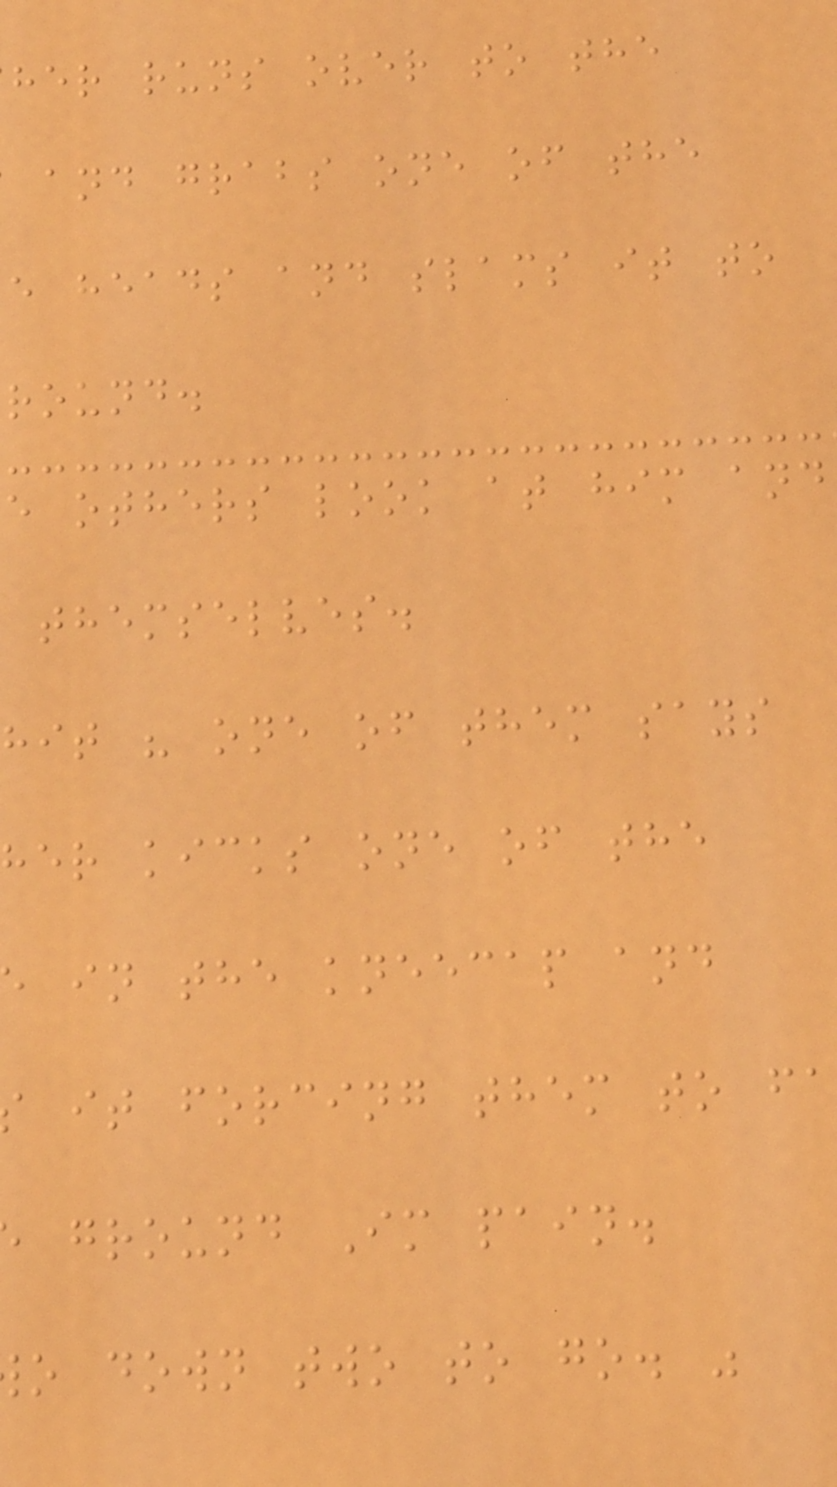her runs over to the
and grabs one of the
e heads and slams it to
round.
e others look at him and
themselves.
hit " one of them says
her kicks one of the
in the kneecap and
it forcing them to fa
ground Im pain.
o down two to go. "
